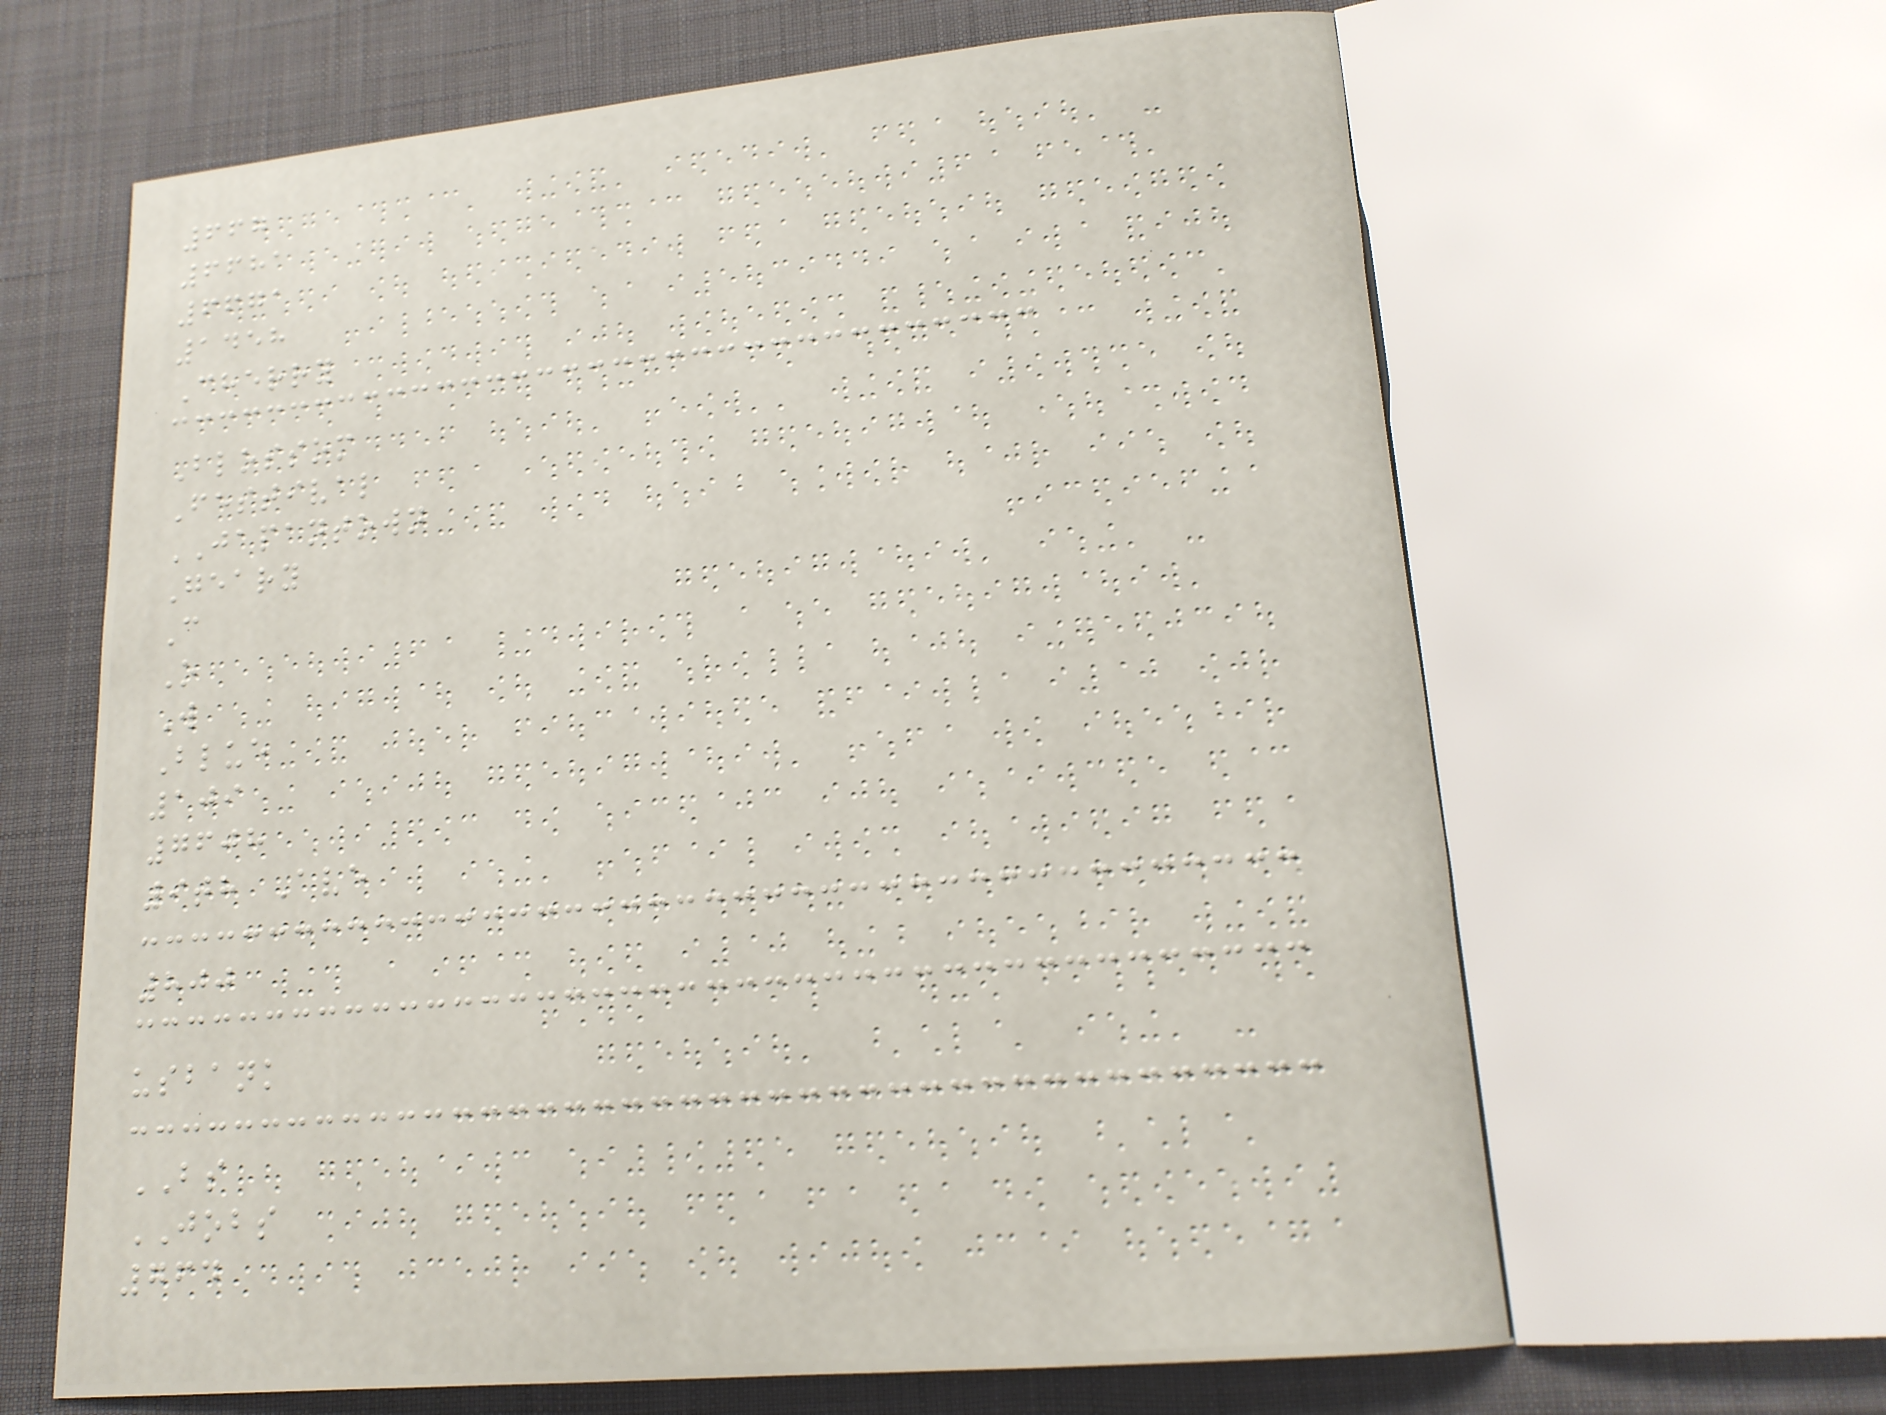667
6681
6671
1458
Cherry
Blossom
Festival
JAPANTOWN
Geary
C
O
W
Blue
109
7608
9th Ave
800
usbank
BS
JOBS
764
